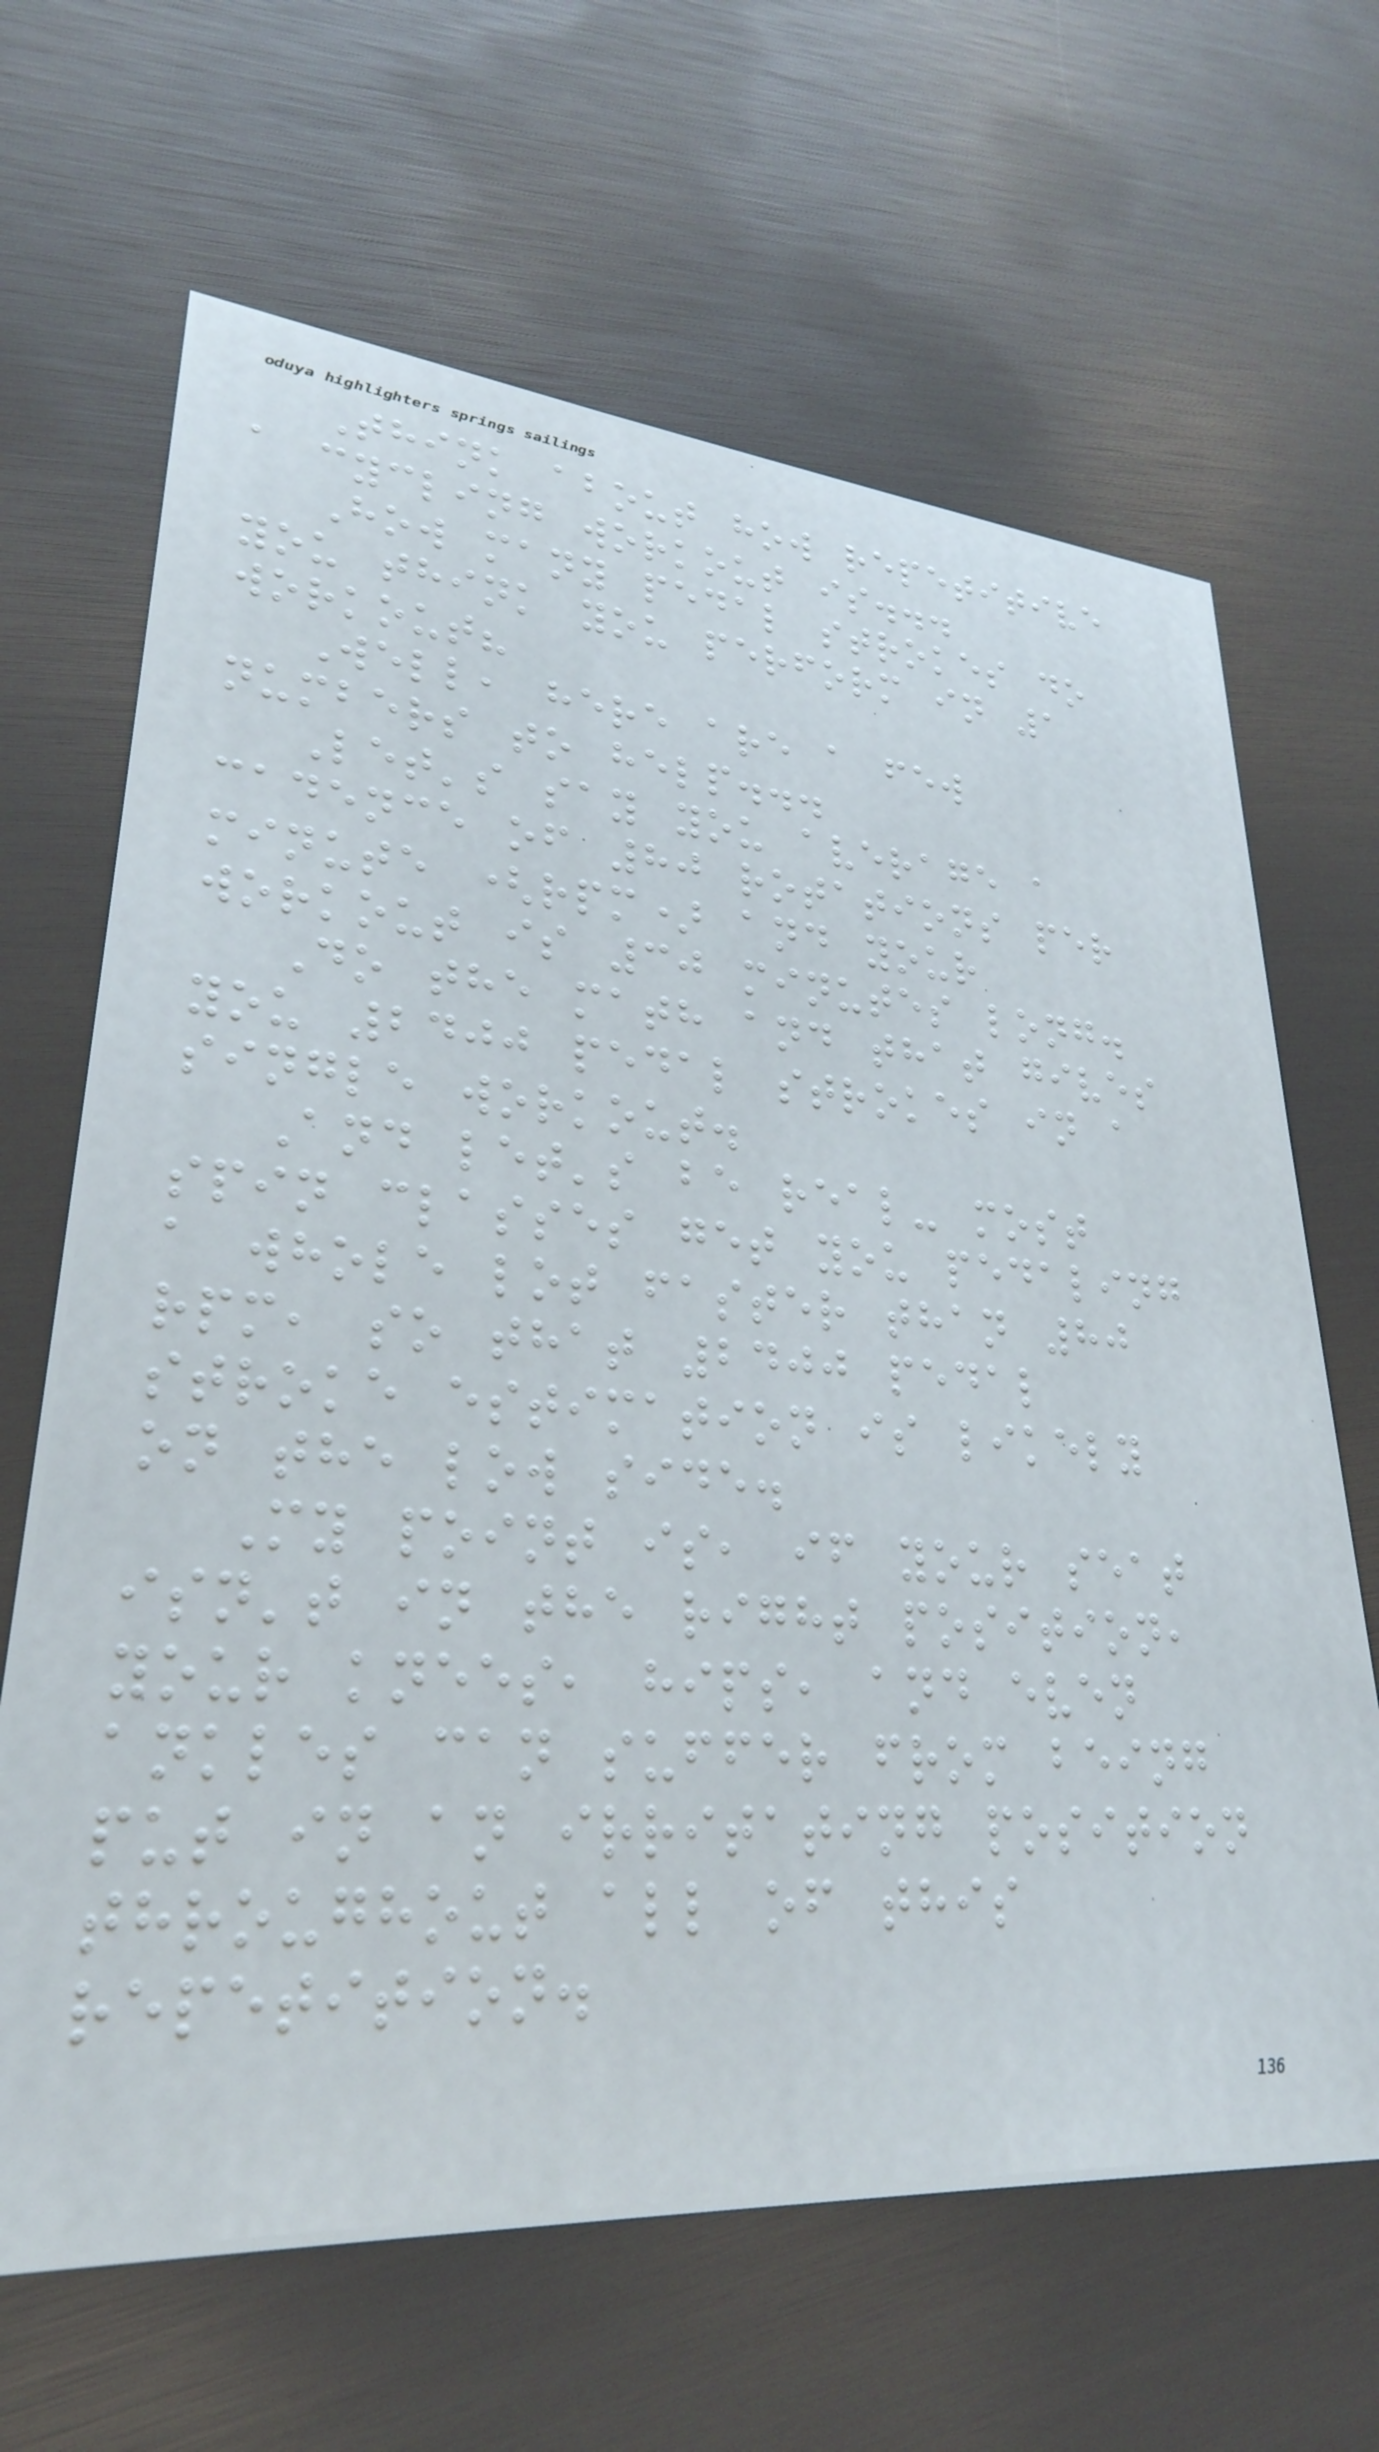Think about how repetitive
a cycling workout is...
How many pedal strokes do
you think you perform in 1
workout?
Well, here are a few
numbers to help...
Let's say you average a
cadence of 80 rotations per
minute (rpm) and your
workout is 30 minutes long.
Do the math and that gives
you 2400 pedal strokes in a
single workout.
And let's be real- most
spin classes get you pedaling
a whole lot faster than 80
rpm, so that 2400 pedal
stroke estimation is likely
on the low side.
My point is, if your seat
isn't in the right position,
your knees, hips, and even
ankles can suffer from being
put in an irritating position
throughout all of this
repetition.
